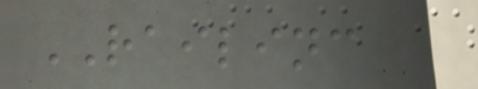RAILINC
